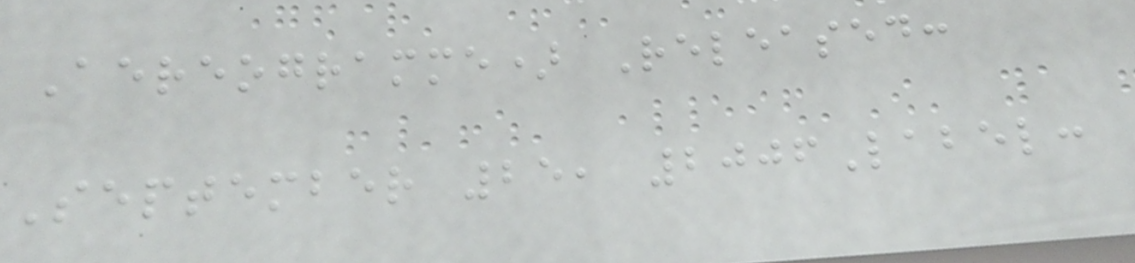Aereogramme) Released:
September 25, 2006Label:
